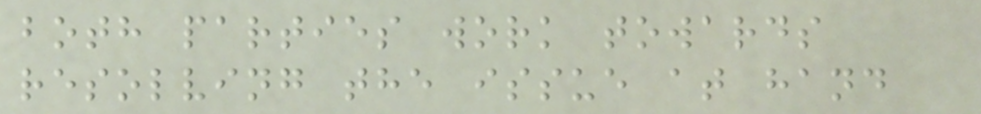both parties work towards
resolving the issue at hand
